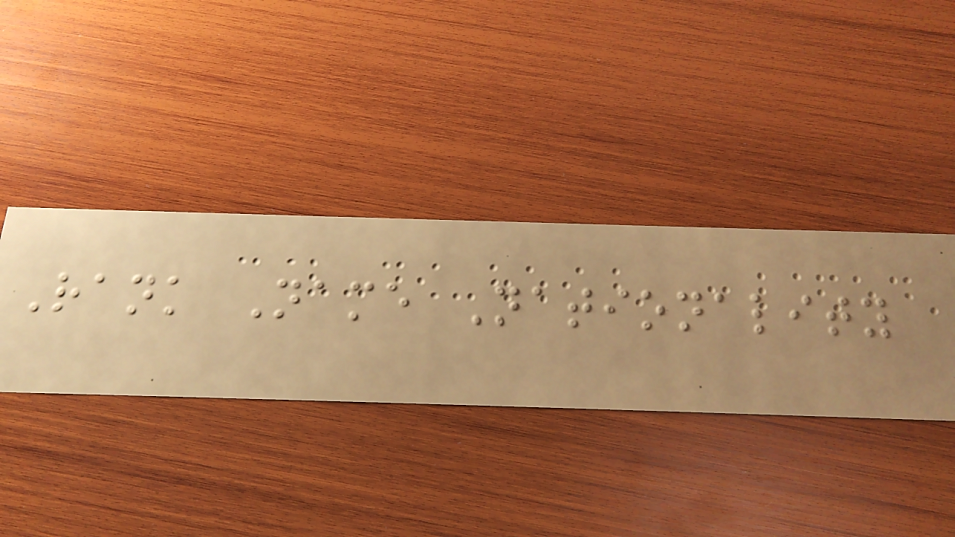Rank Name Nationality
